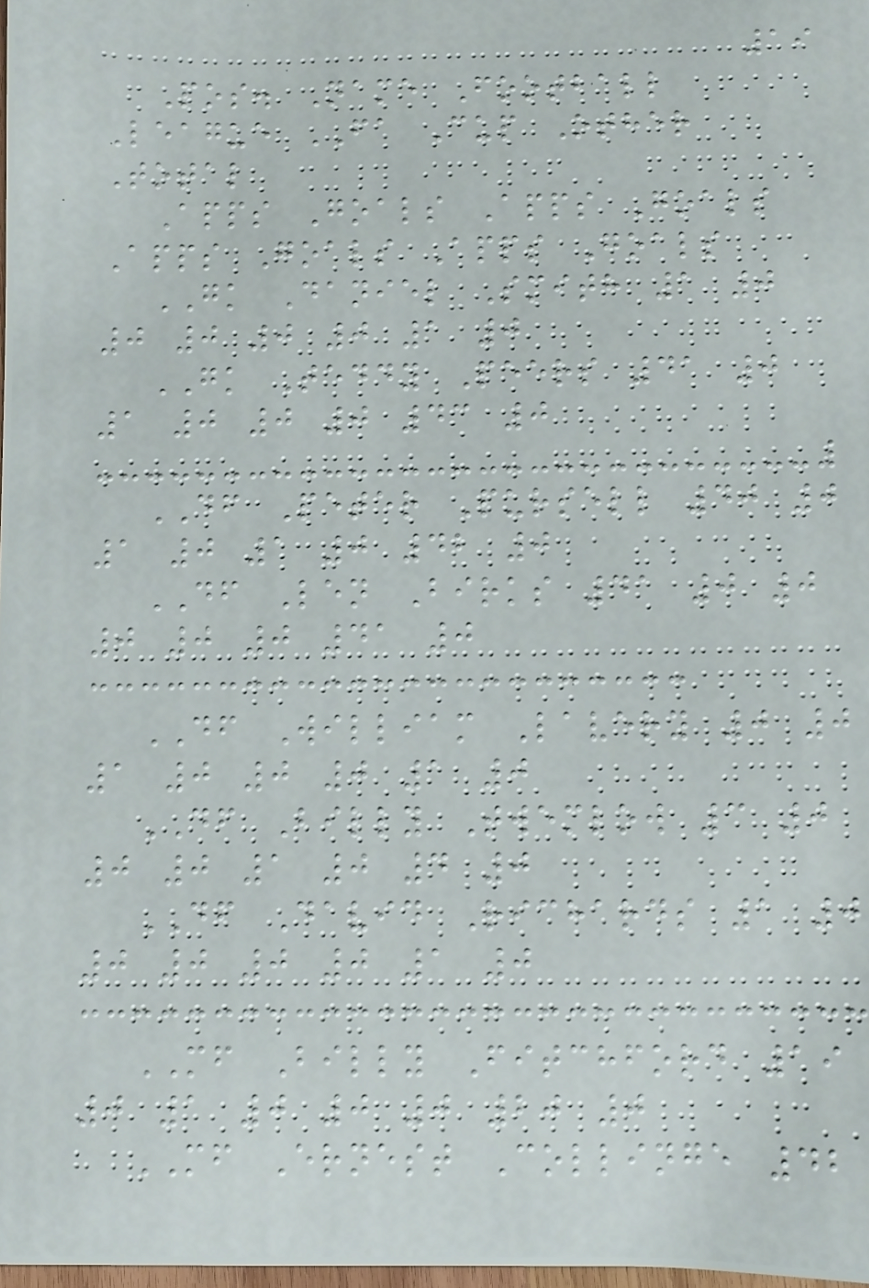19
Pos. Name Football
League FA Cup Other
Total
Apps Goals Apps Goals
Apps Goals Apps Goals
GK Daniel Smith 1 0
0 0 0 0 1 0
GK Teddy Peers 41 0
1 0 0 0 43 0
DF Peter Pursell 40 0
1 0 1 0 42 0
DF Len Birks 41 0 0
0 0 0 41 0
DF William Lavery 0 0
1 0 0 0 1 0
DF Billy Twemlow 3 0
0 0 1 0 4 0
DF David Richards 1 0
0 0 0 0 1 0
MF Billy Fitchford 19
0 1 0 0 0 20 0
MF Ernest Collinge 42
